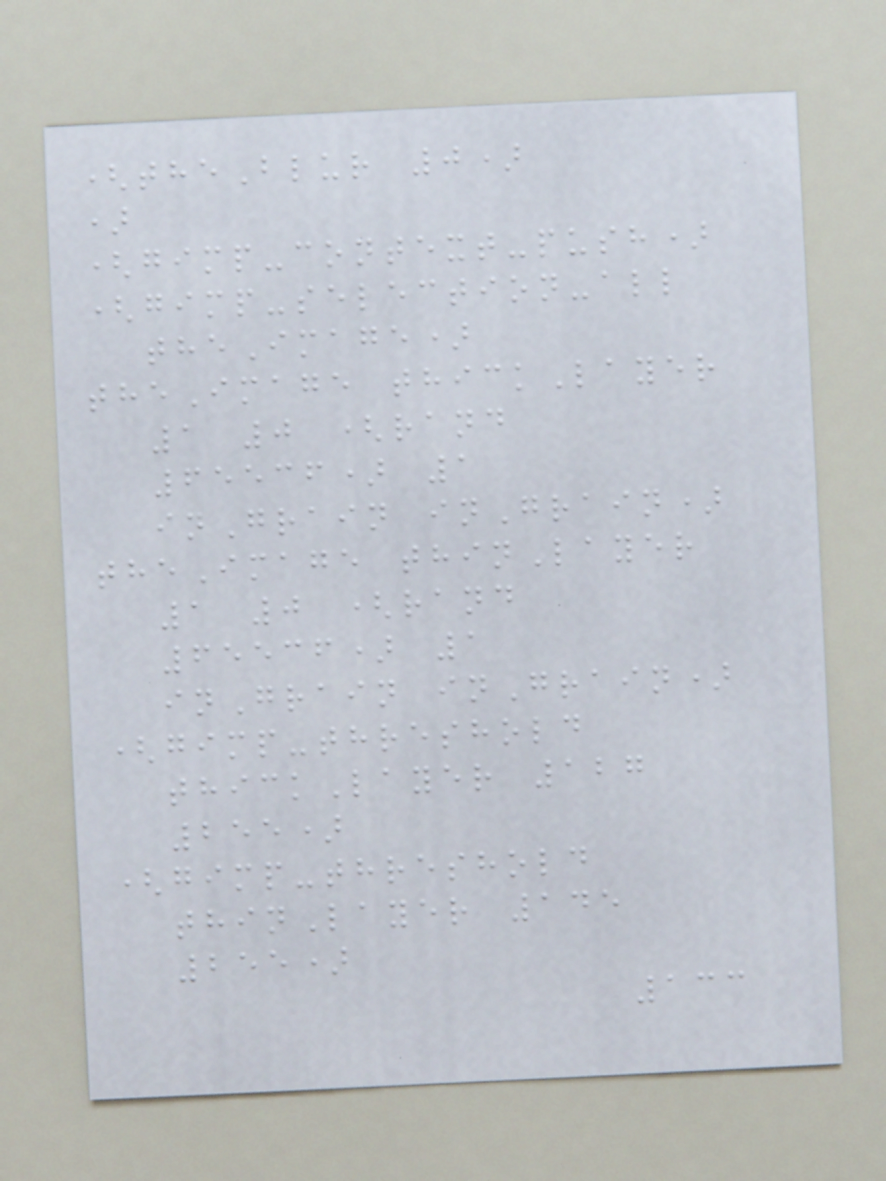(theBlur 0)
)
(gimp-context-push)
(gimp-selection-all
theImage)
theImage thickLayer
1 0 (rand
65536) 1
inGrain inGrain)
theImage thinLayer
1 0 (rand
65536) 1
inGrain inGrain)
(gimp-threshold
thickLayer 127
255)
(gimp-threshold
thinLayer 145
255)
133
